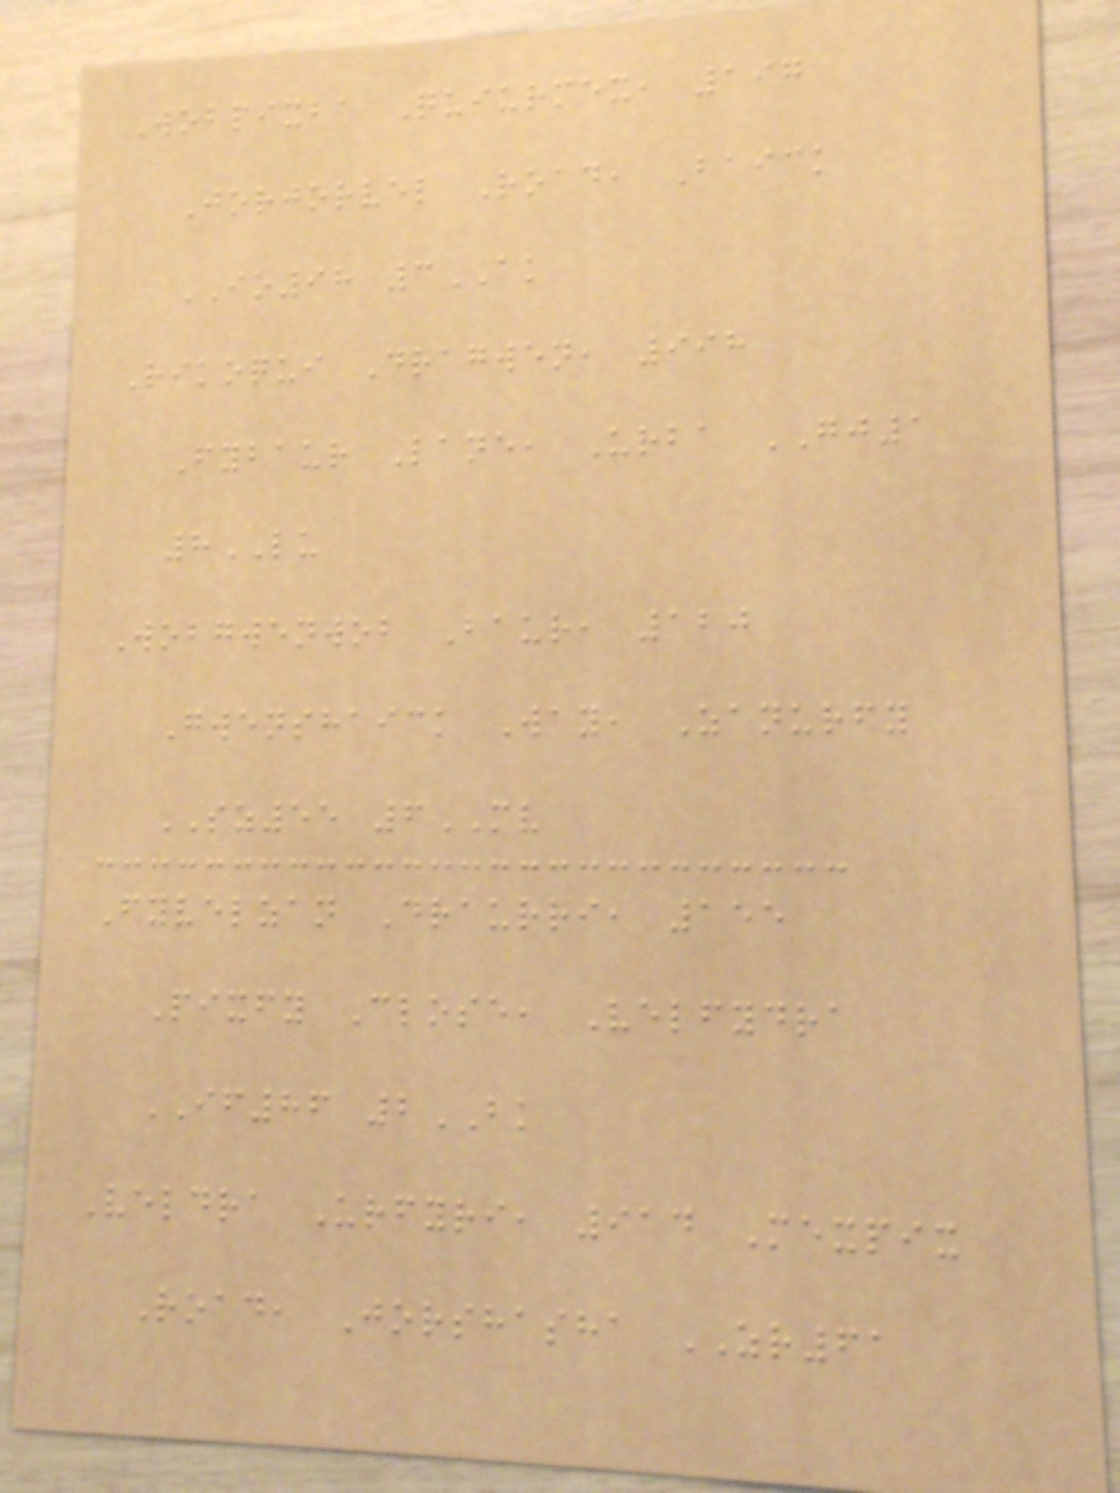Wobpixba Quiurmex, 197
Jorjorvel Road, Baick
IO98 3AK
Rikoqui Dragwen, 998
Fybaur Lane, Urba GJ1
8LU
Wobgwenwob Baur, 120
Gwenshaick Way, Zanurfy
SZ55 6MV
Fyvelzan Draurri, 155
Pixfy Close, Velfydra
IF86 2BK
Veldra Urfyri, 914 Mexpix
Road, Jorshasha ZR61
